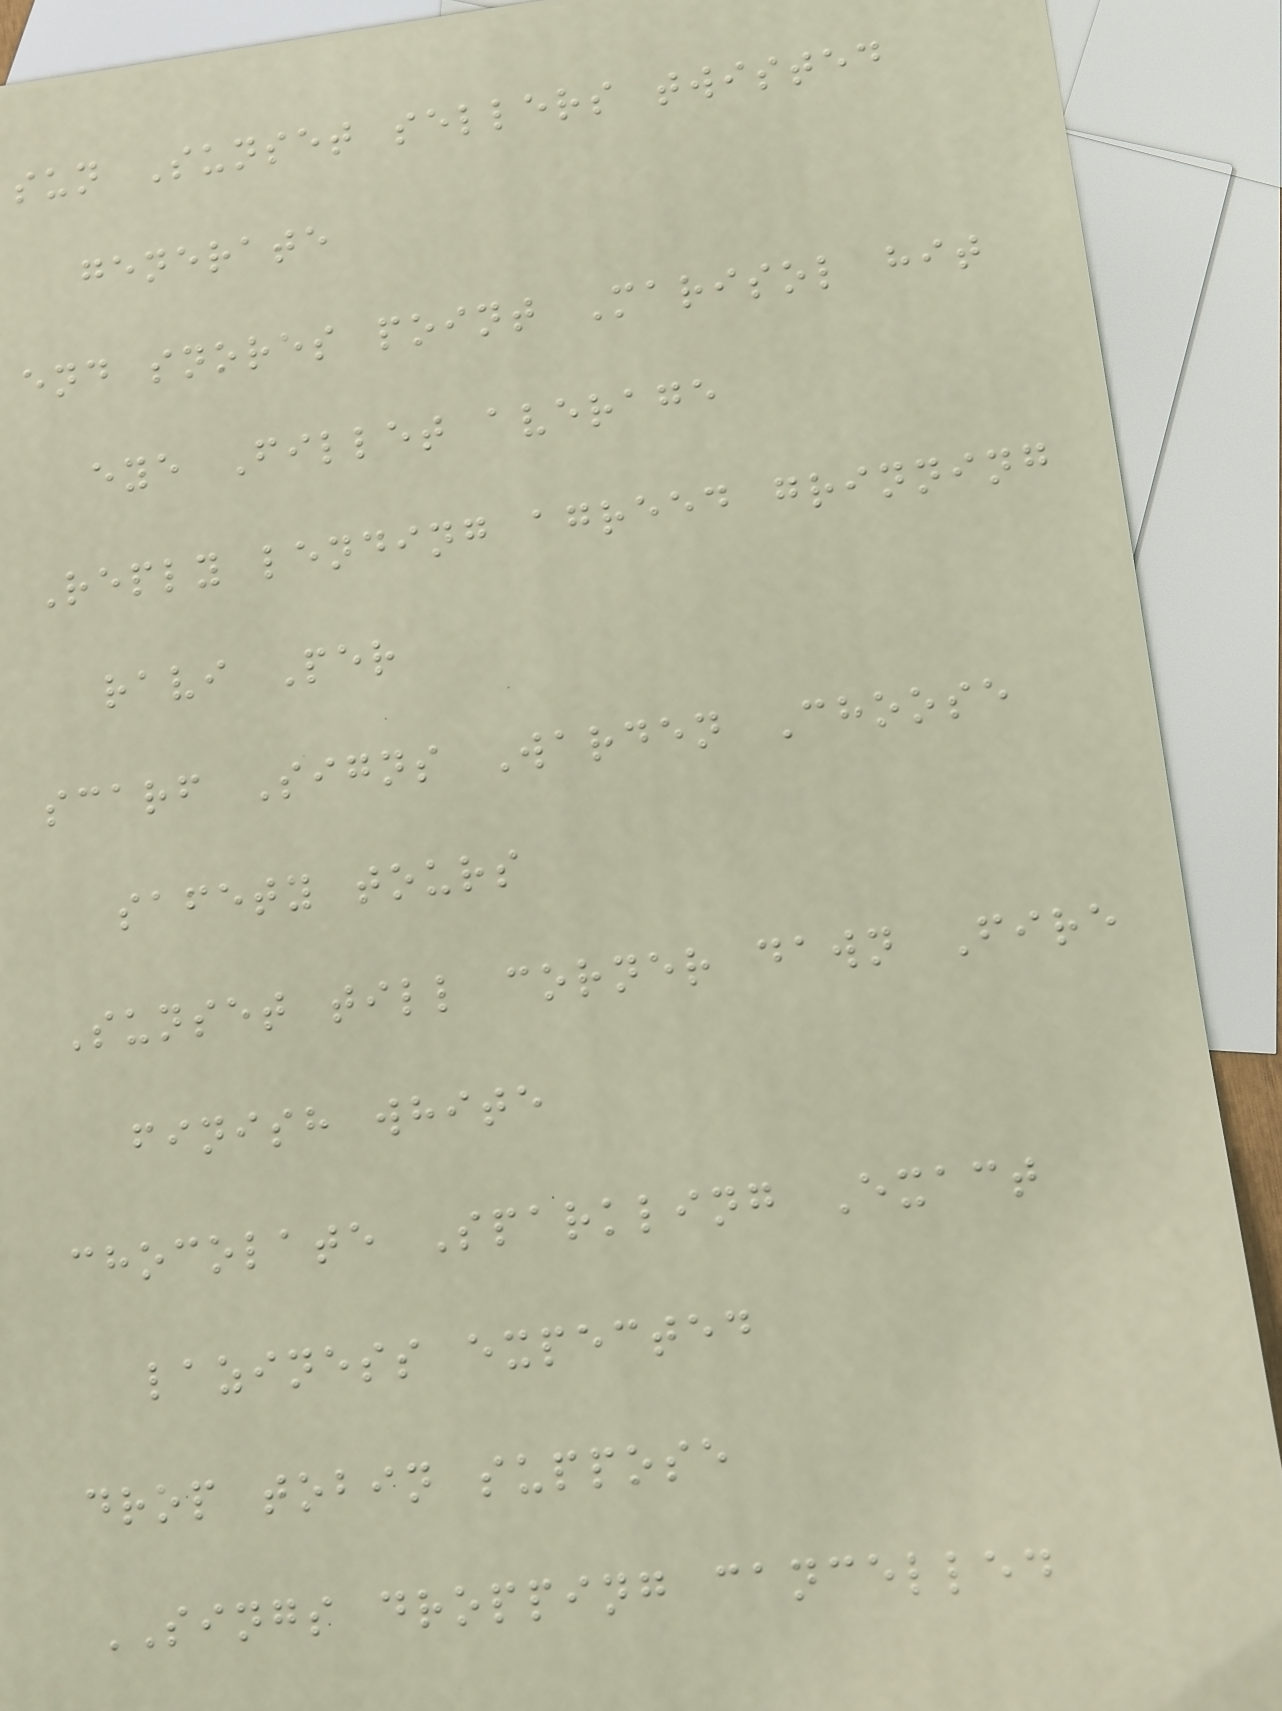sun Sunset sellers twisted
generate
end snores point Marisol hit
eye Fillet average
Reply lending agreed grinning
ravi Per
scarf Signs Warden Choose
safety tours
Sunset till corner dawn Fire
finish white
chocolate Sparkling Exact
laziness expected
drop tobin suppose
SINGS dropping cancelled
